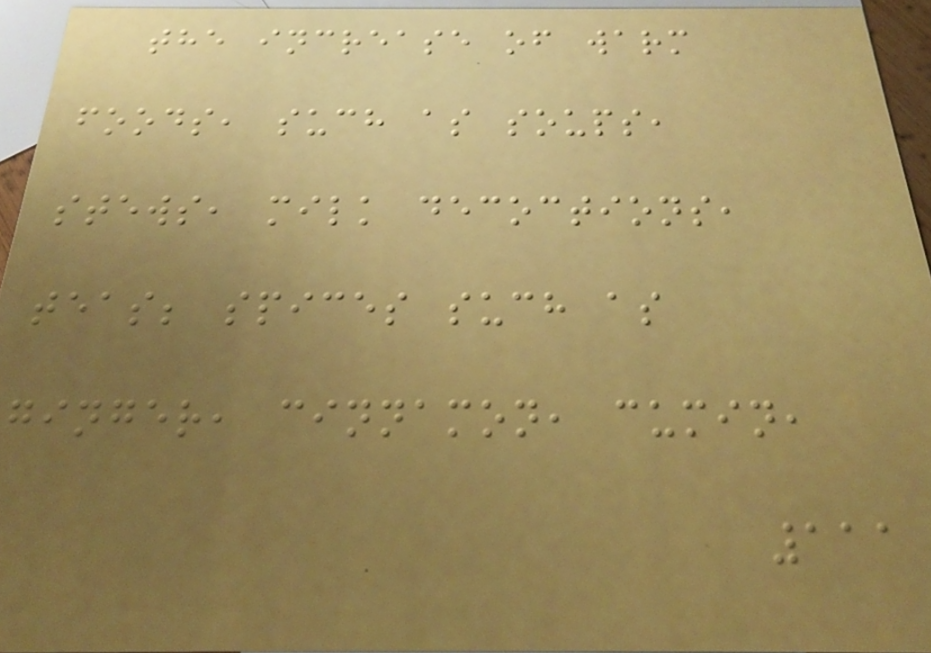the increase of warm
foods, such as soups,
stews, milk decoctions,
teas; spices such as
ginger, cinnamon, cumin,
111
